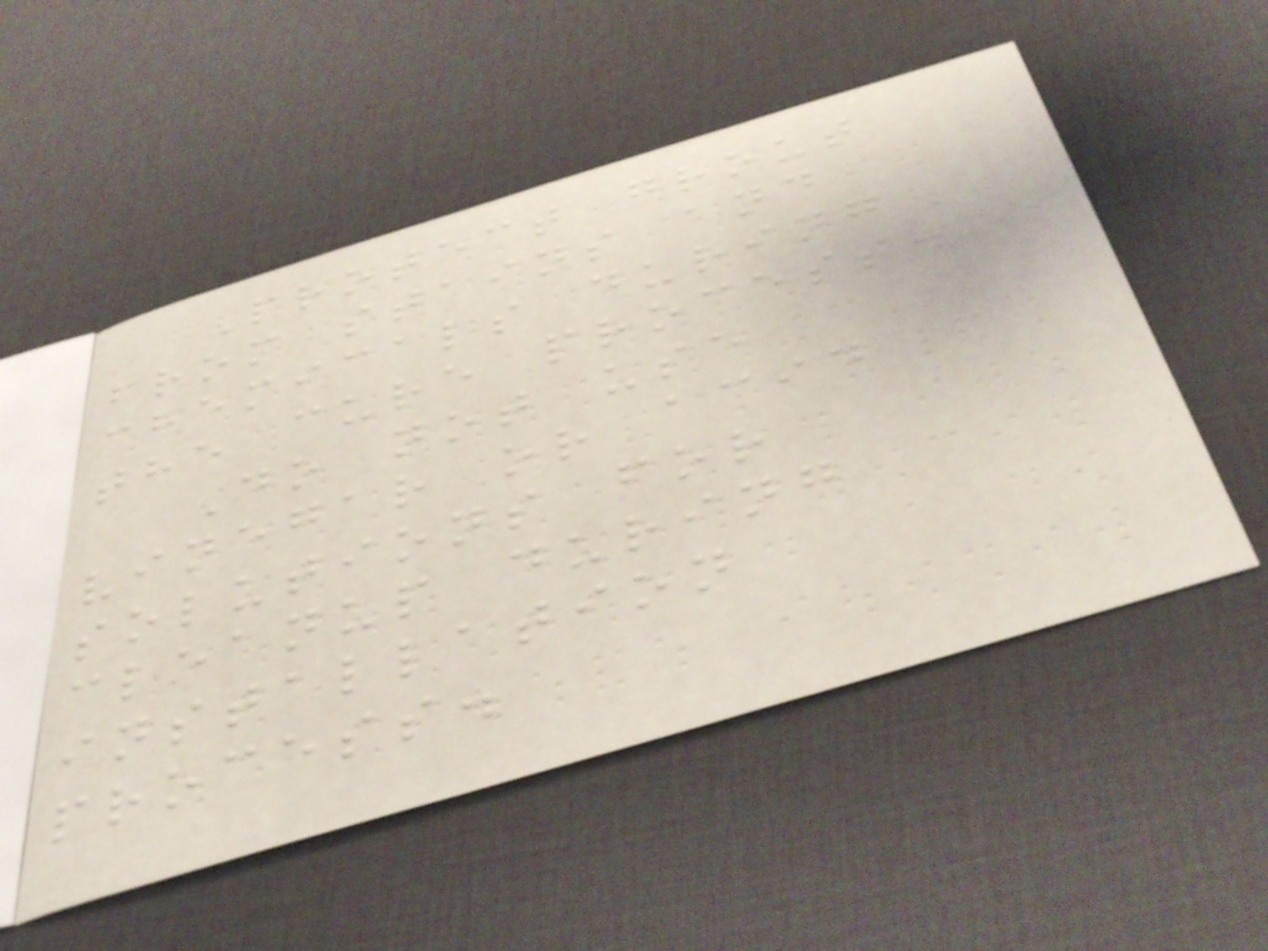Protect grout
from stains and
chemicals during
the cure process.
Do not use
vinegar or acid
solutions for
cleanup during
installation
process.
